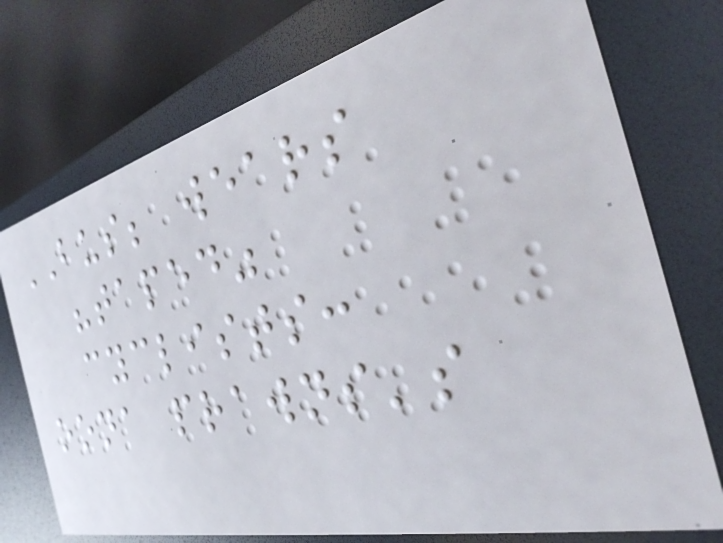BUS; wears
"taped"
cyclists:
oona prawns's
